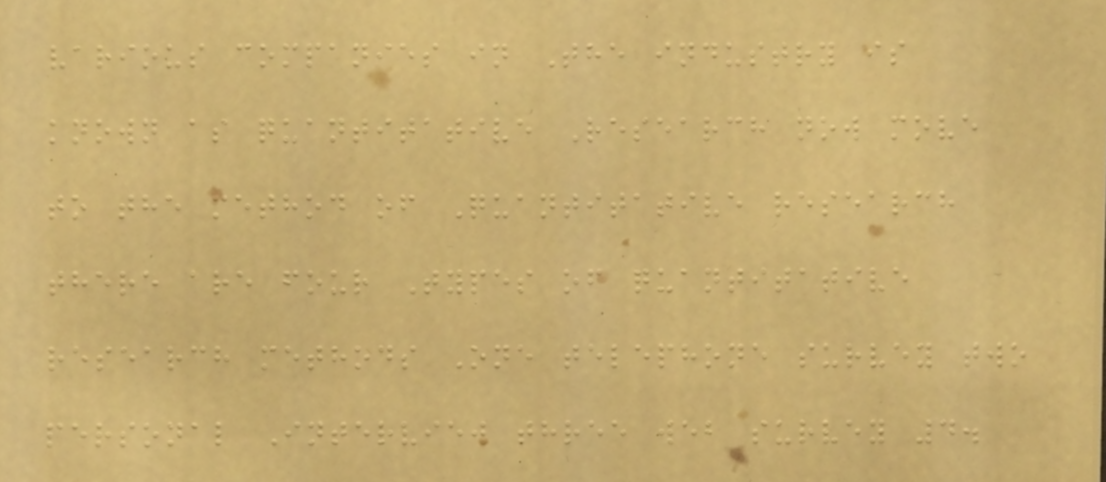various companies in The industry is
known as quantitative Research now move
to the method of Quantitative research
there are four Types of quantitative
research methods One telephone survey two
personal Interview three web survey 4.
